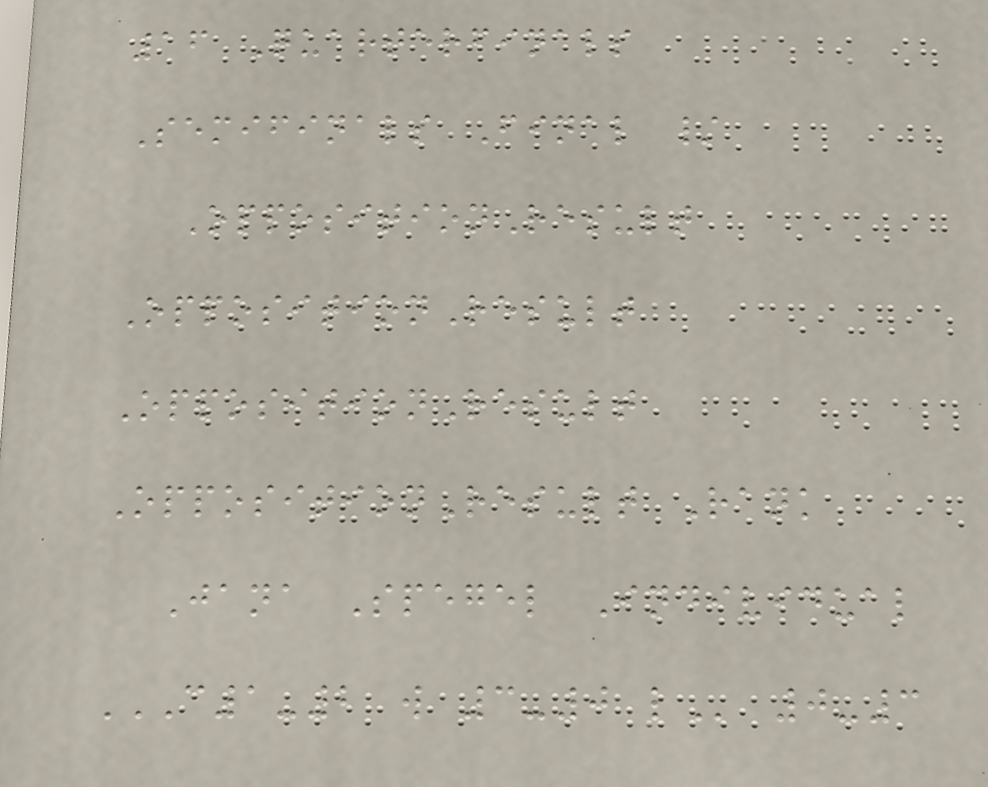16 Quarterfinals
Semifinals Final /
OppositionResult
OppositionResult
OppositionResult
OppositionResult Rank
Jana Spegel Individual
C1-2 W 3-0 L 0-3
